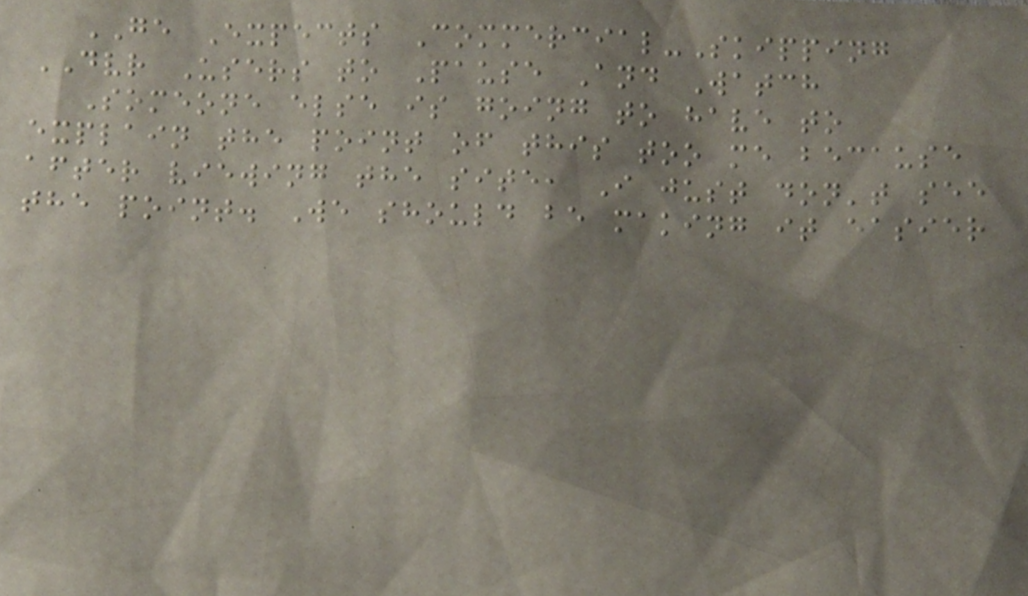GE Expects Commercial-Skipping
DVR Users to Pause And Watch
Someone else is going to have to
explain the point of this too me because
after viewing the site, I just don't see
the point. We should be making it easier
